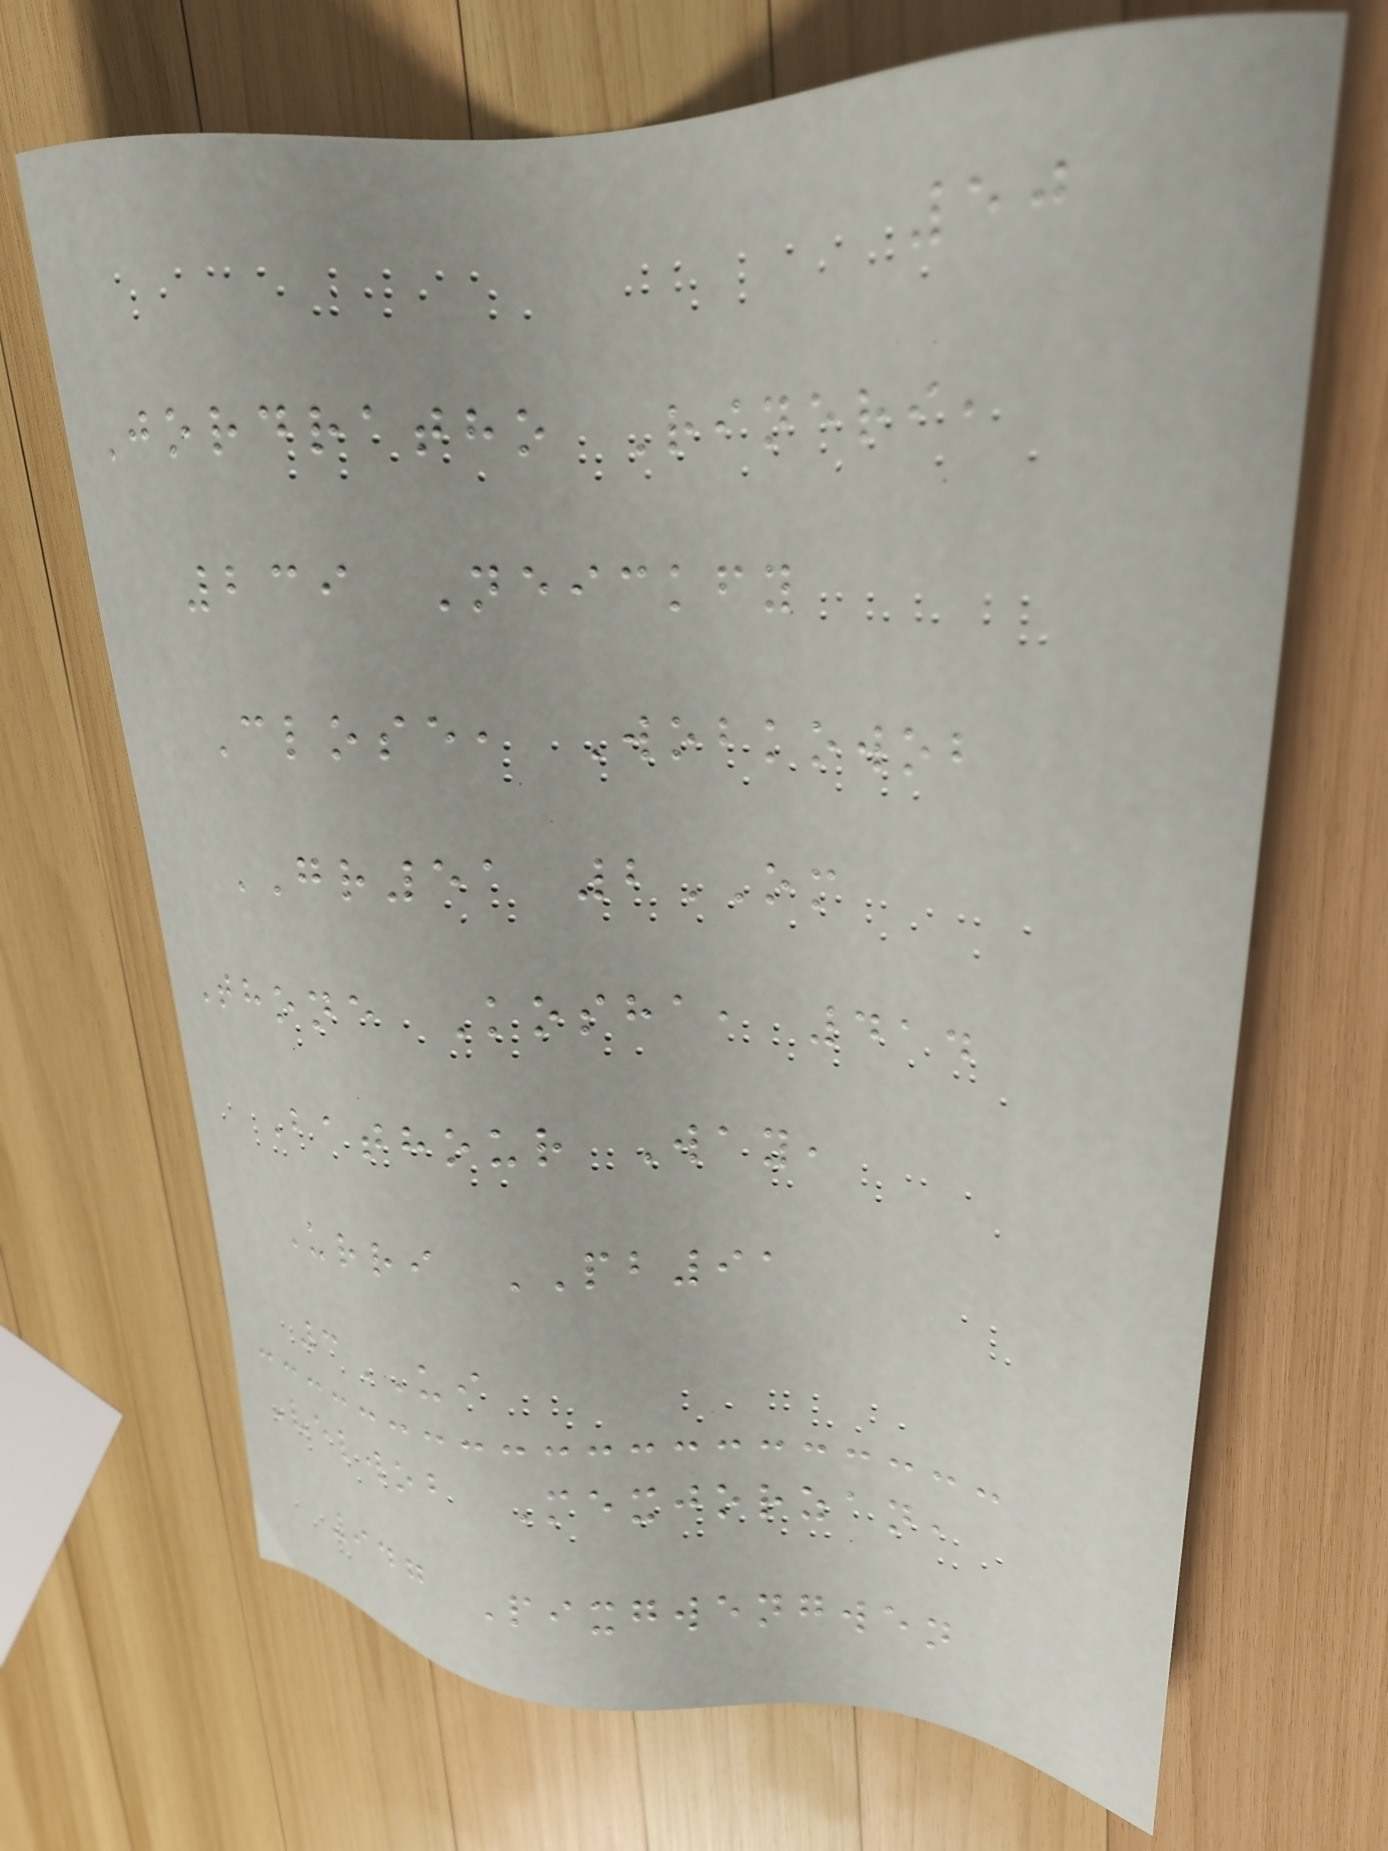50
Jordratho Rineri,
239 Neickfy
Close, Wobkowob
GR51 2OM
Thone Kosha, 414
Bathour Way,
Urri PB91
3UI
Velwob Mexjorzan,
947 Pixgwengwen
